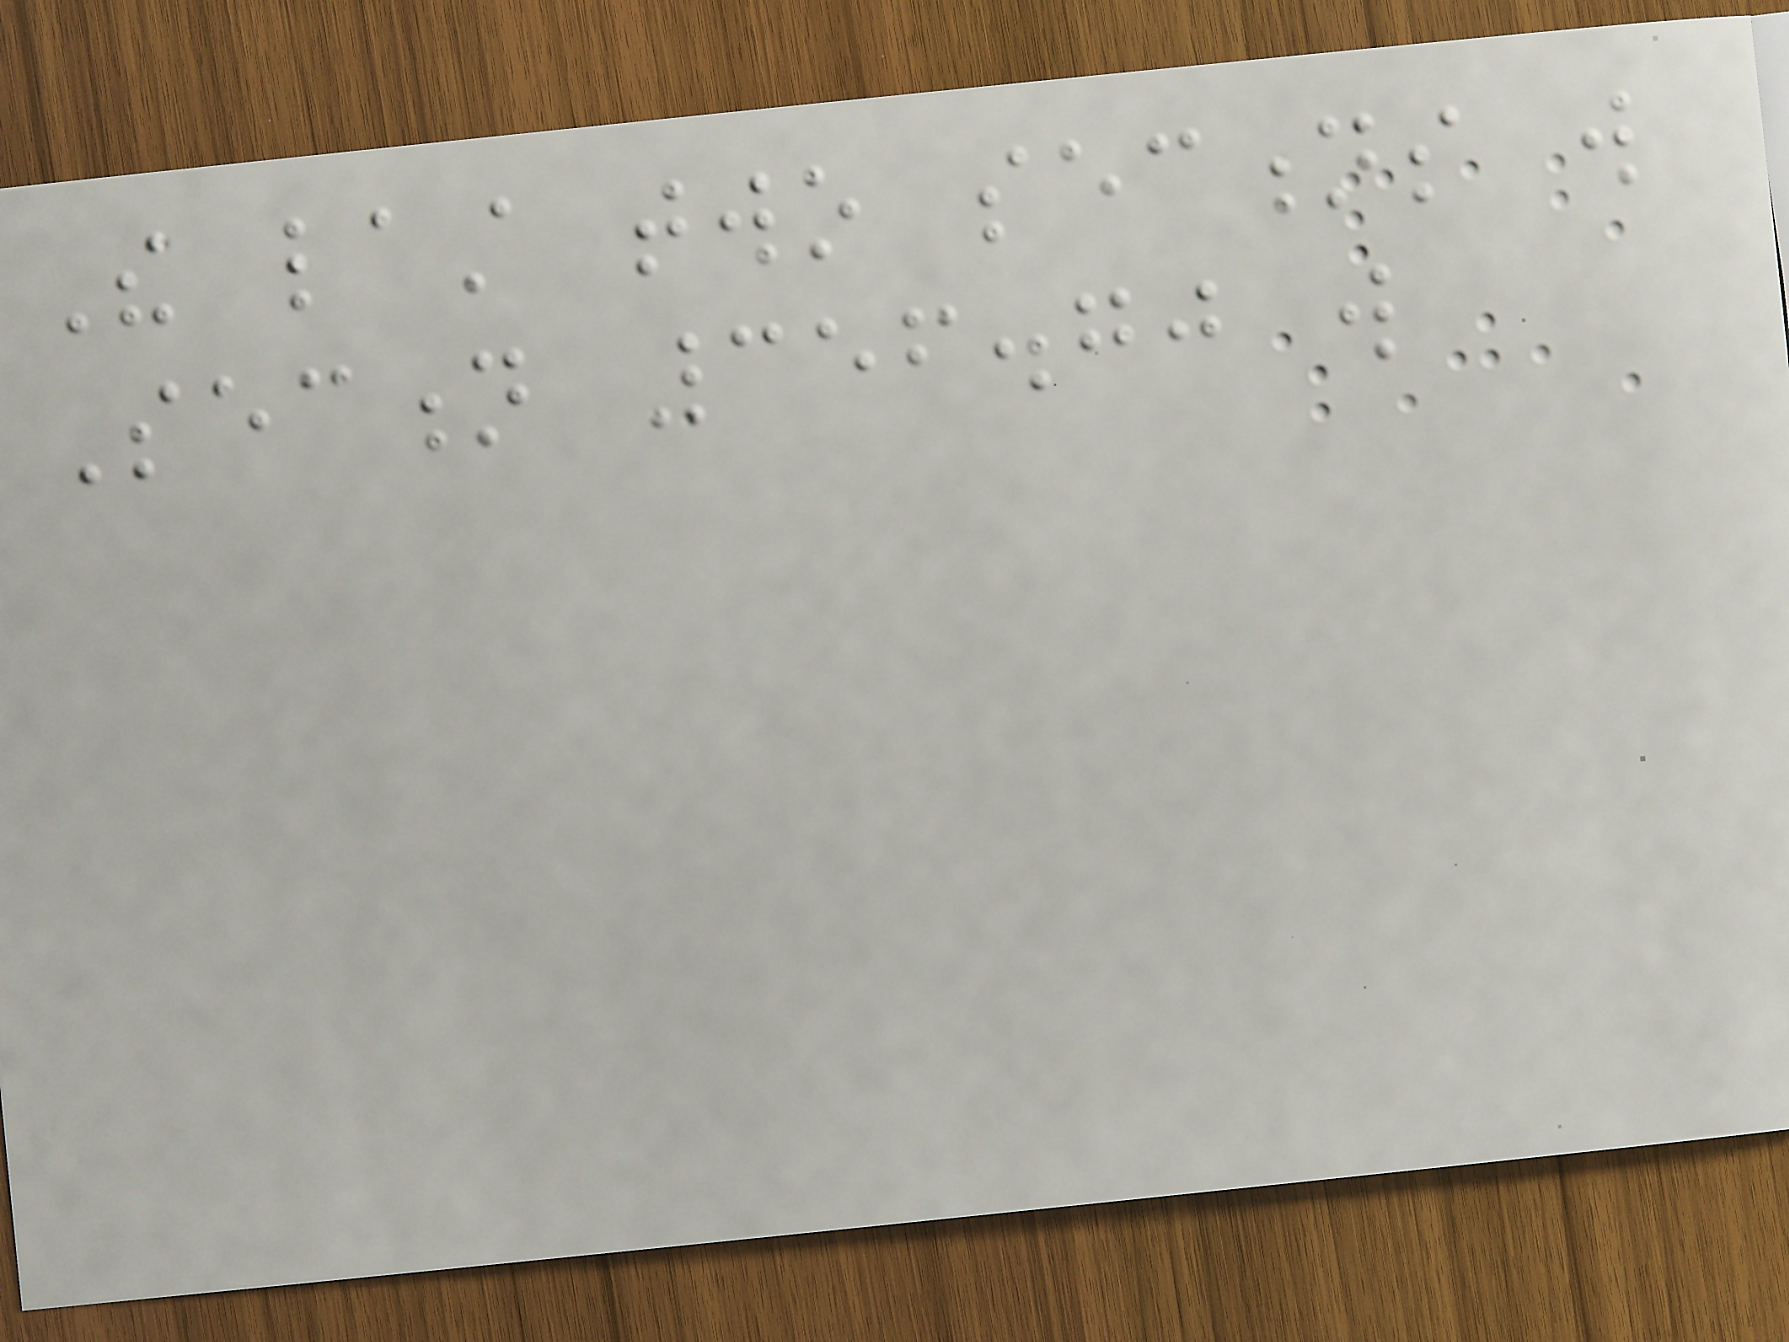The last two sections will
Section 356.70 will
